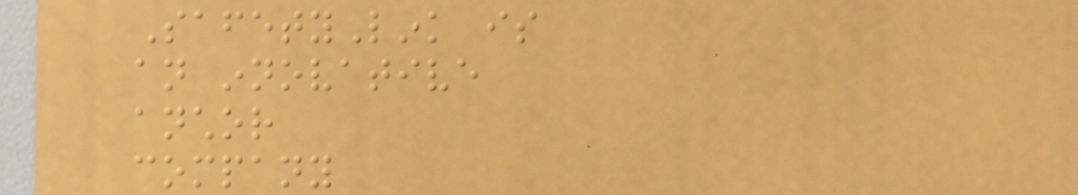SafetyLink is
an innovative
anchor
company
